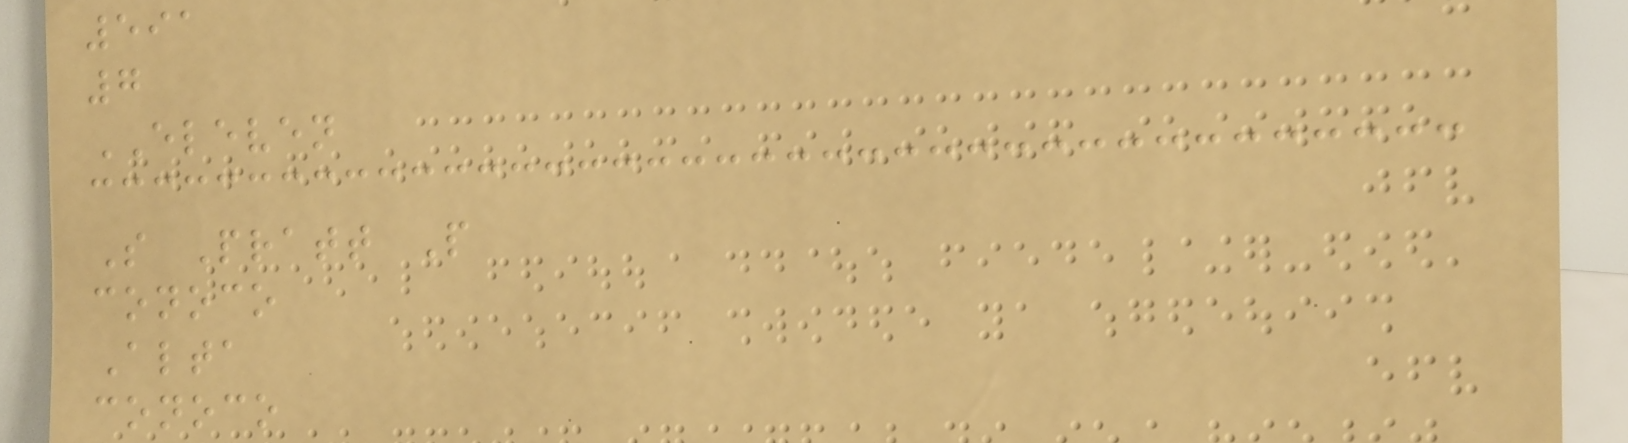591
7
ELEVEN
S Pratt P
conoco
Alta
conoco
